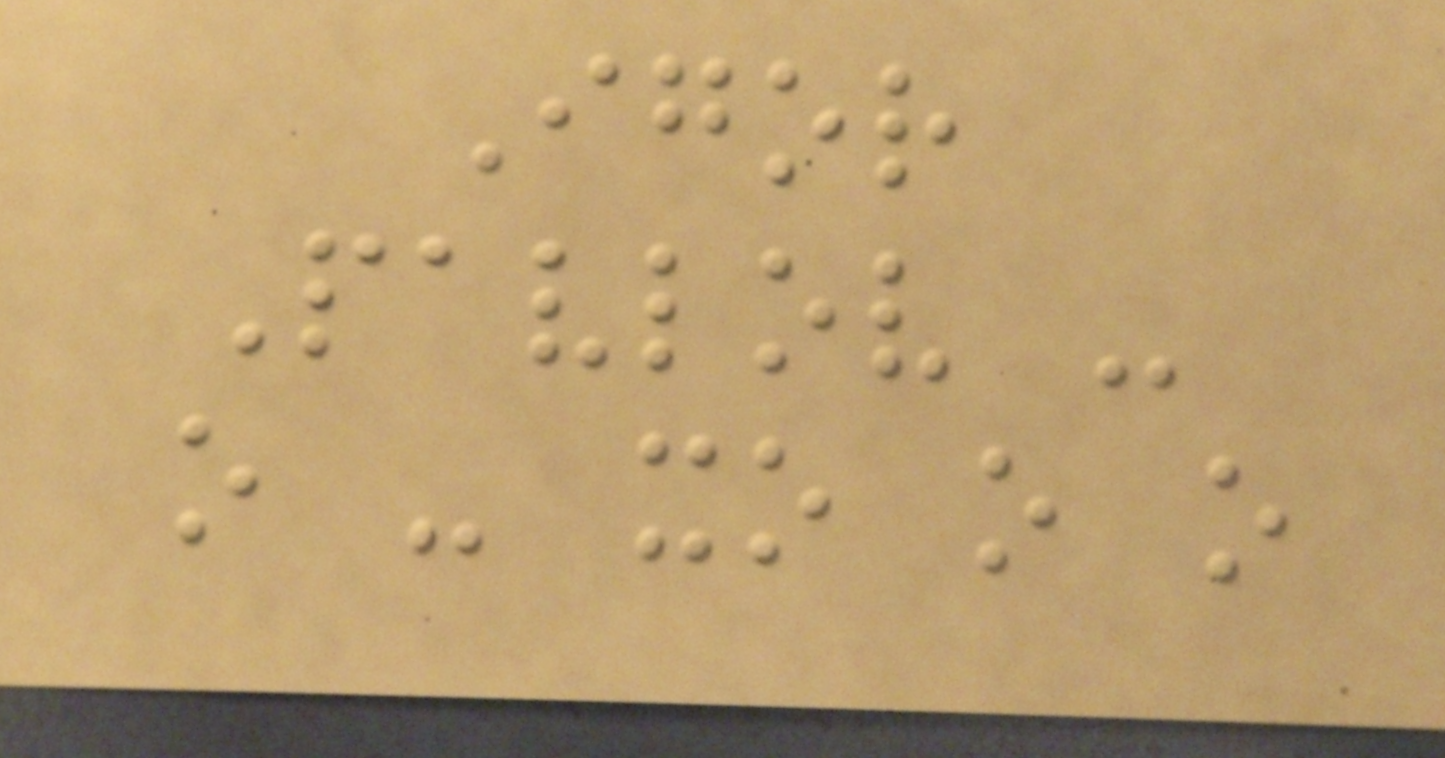Igor
Pavlov -
o - xo o o
